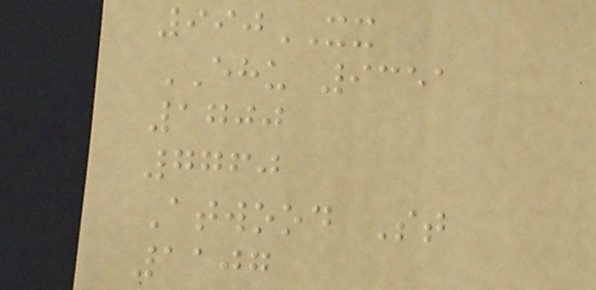990XX
EHU 9351
1700
7760
Atwood St
1107
